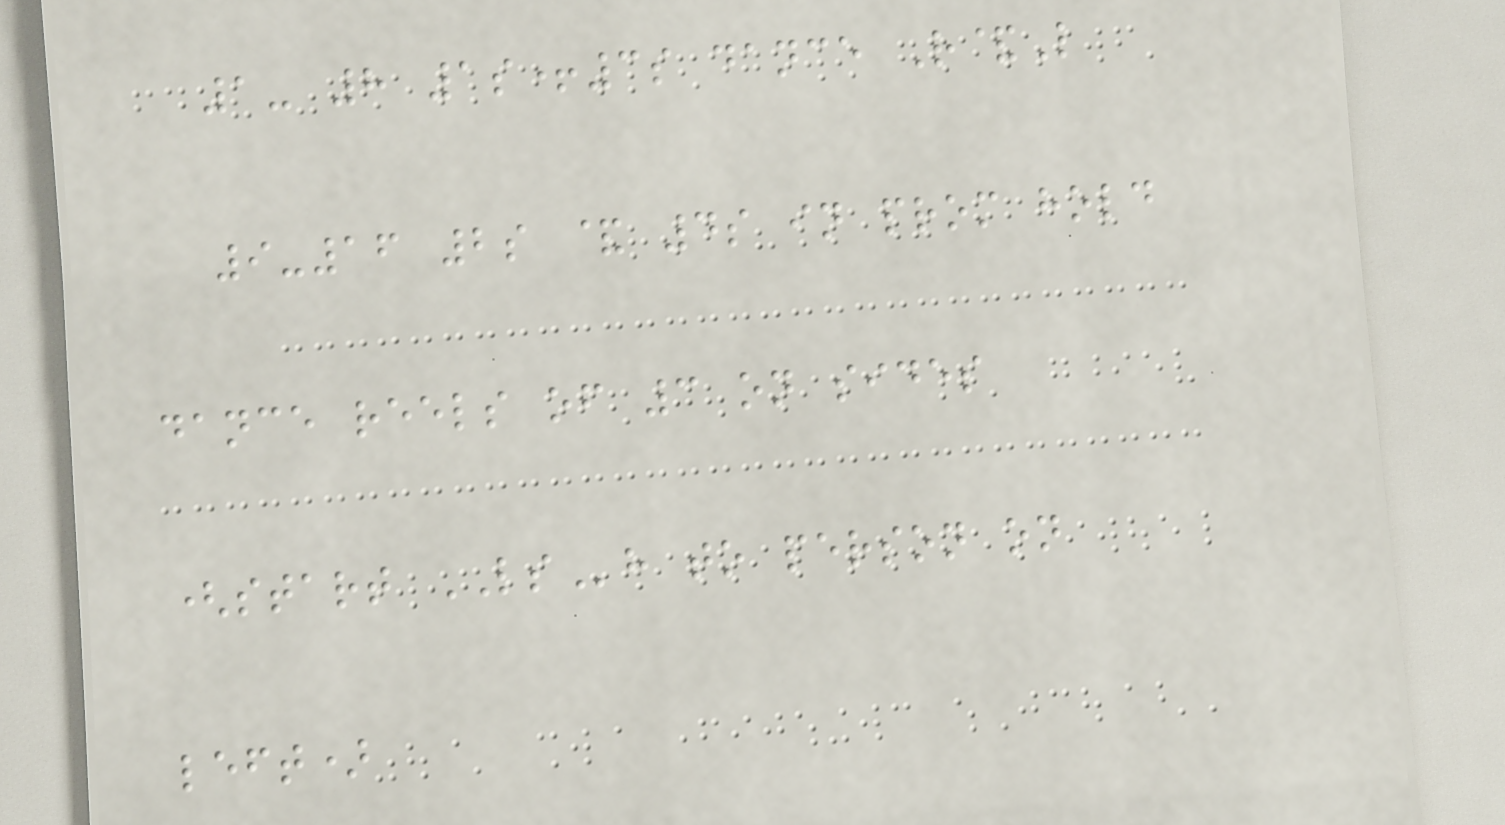1- 8 1s+3s dance R&L
9-16 2s & 4s in prom hold
dance reels of 3 on sides
(start LSh to person on
left)
